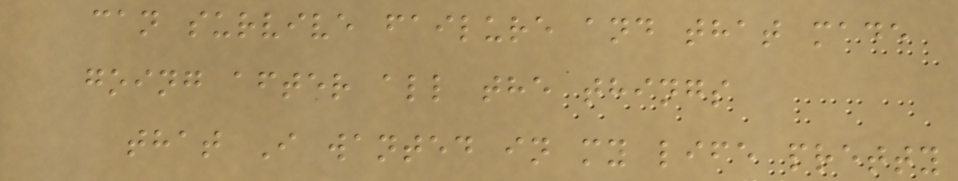can survive failure and that made
going after all the things
that I wanted in my life pretty
